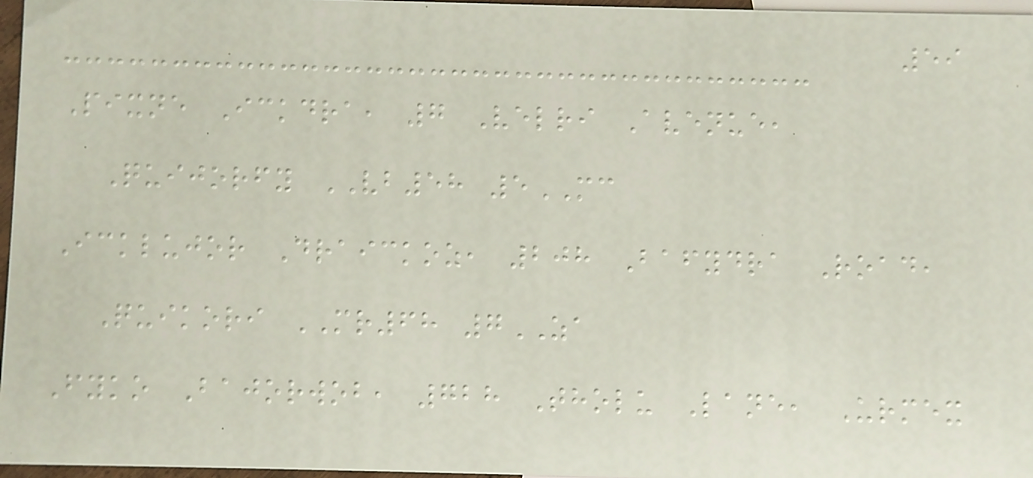59
Pixne Ickdra, 7 Velri Avenue,
Quijorfy VB58 5MC
Icklujor Draickoz, 208 Bafydra Road,
Quikori MR68 7ZA
Fyko Bajorwob, 728 Tholu Lane, Urmex
